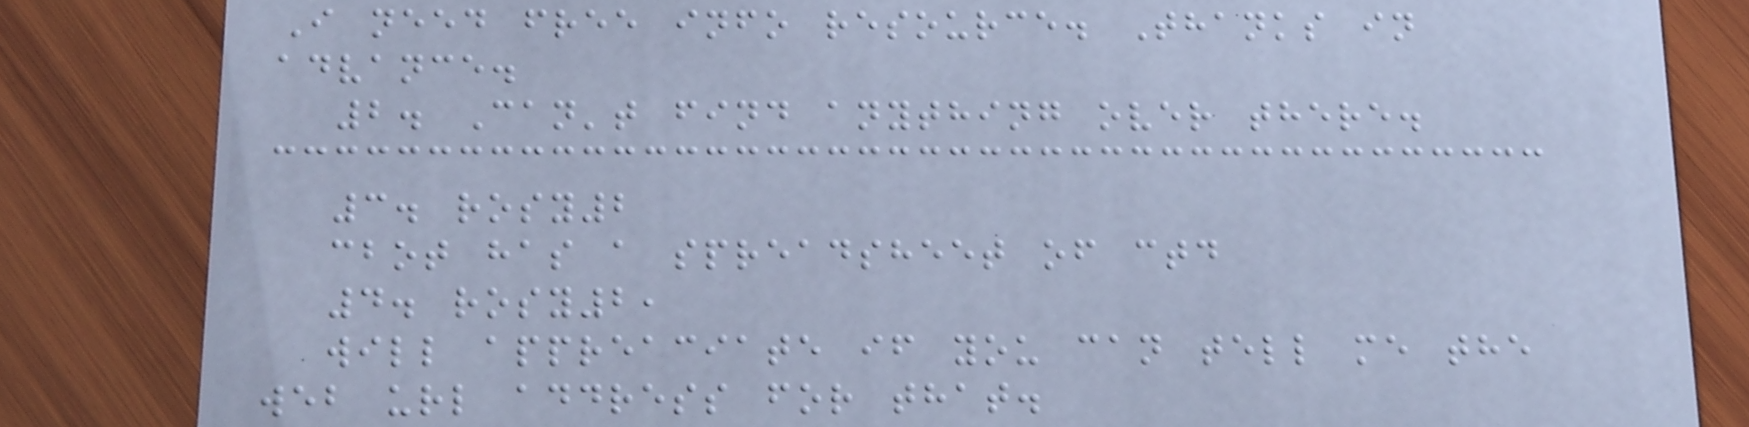I need free info resource. Thanks in
advance.
2. Can't find anything over there.
3. rosy2
cbot has a spreadsheet of ctd
4. rosy2,
will appreaciate if you can tell me the
web url address for that.
